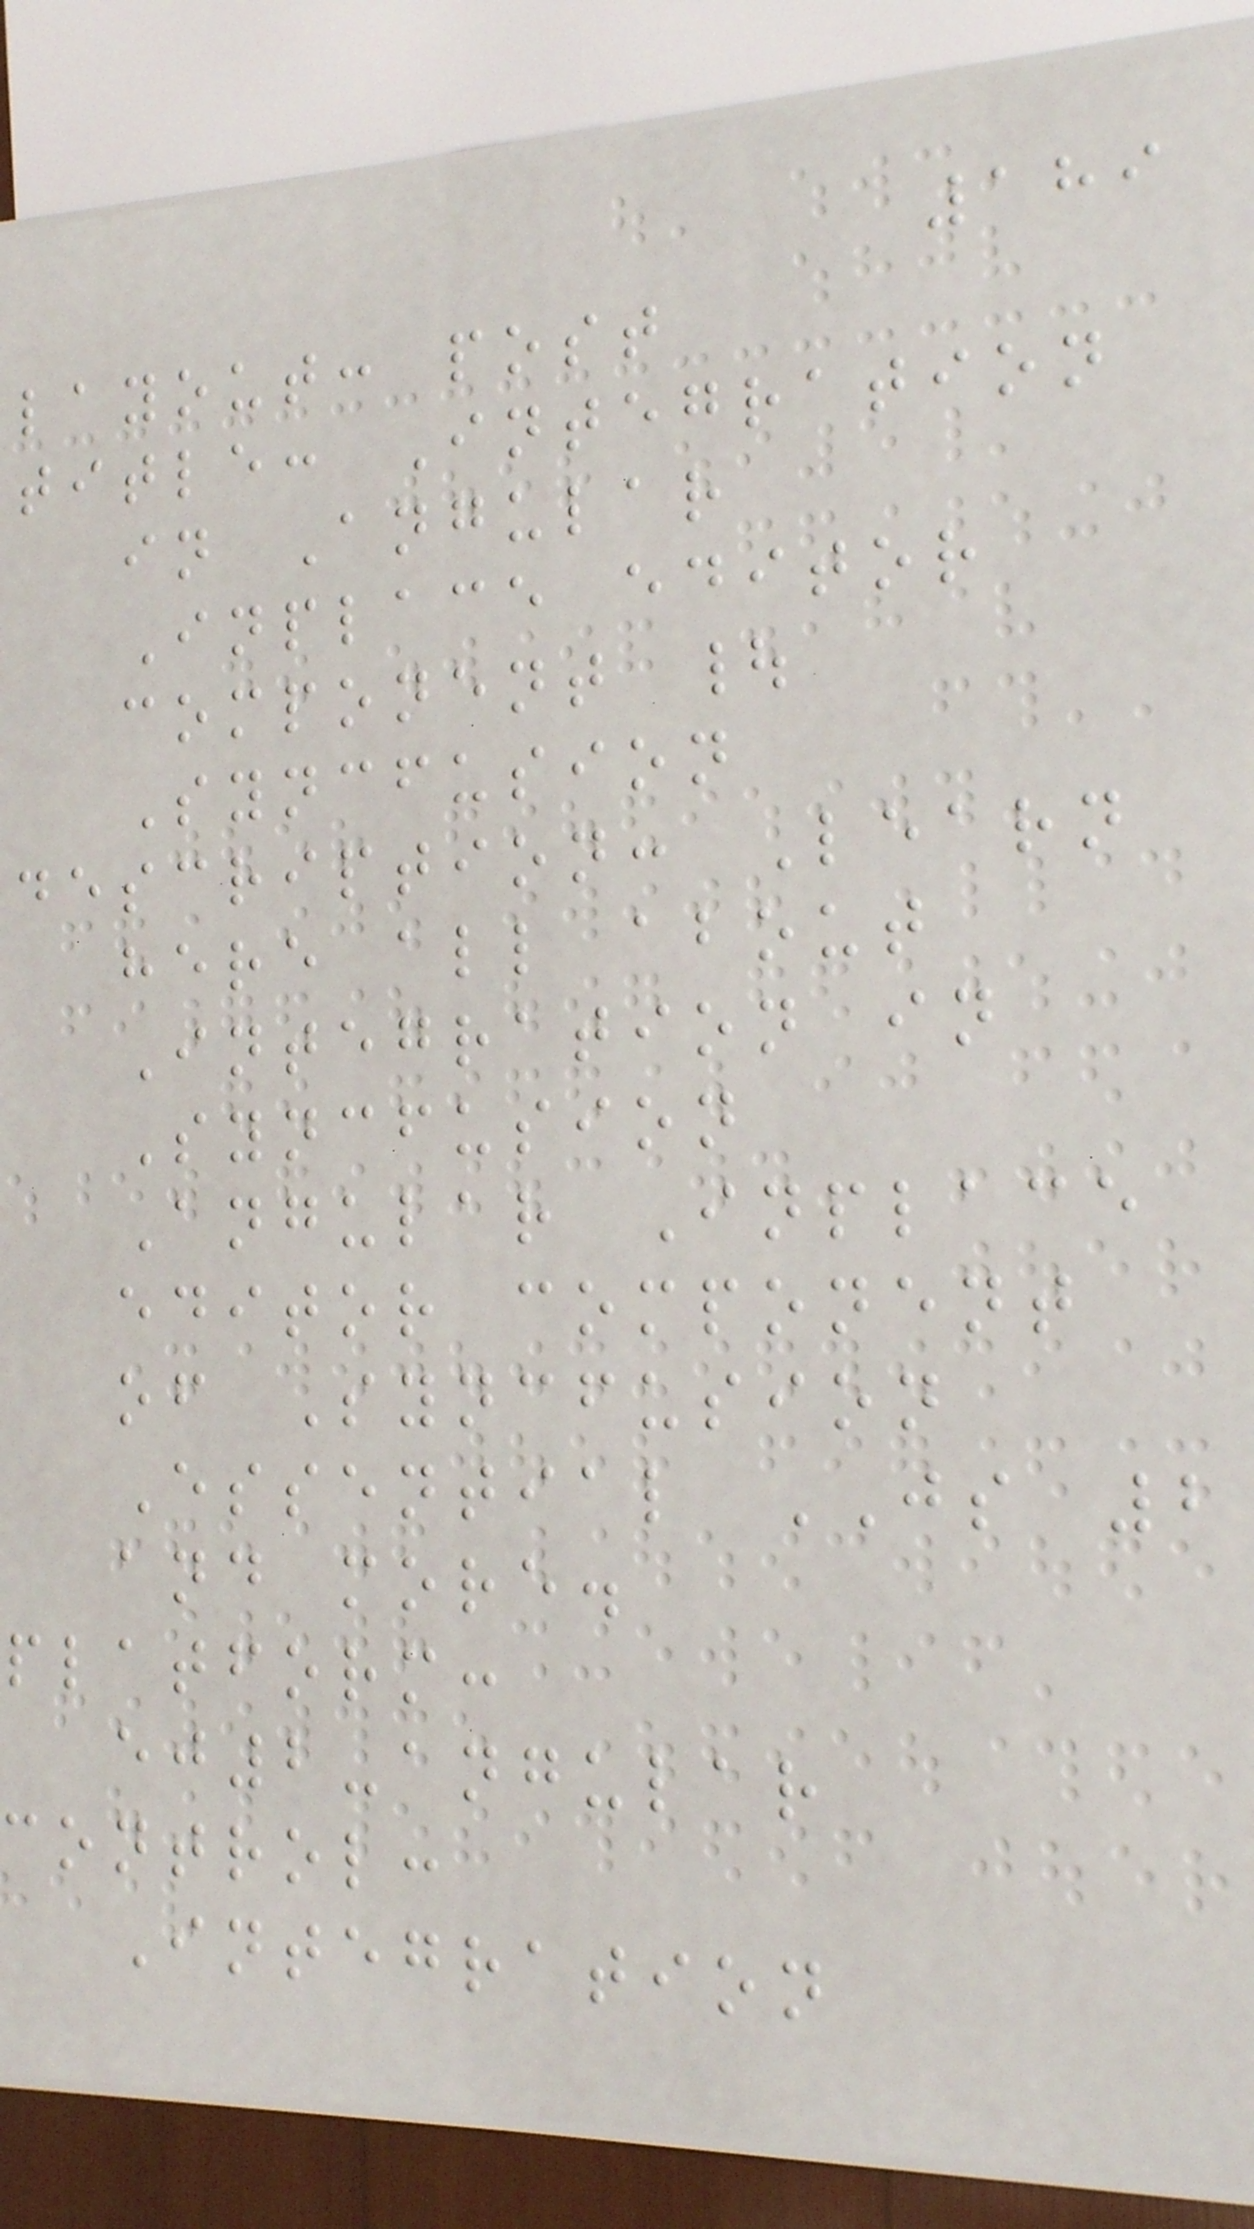189
layout: post
title: Integration
in Angular
Inplace editor
component |
Syncfusion
description: Learn
here all about
Integration in
Syncfusion
Angular Inplace
editor component
of Syncfusion
Essential JS 2
and more.
platform:
ej2-angular
control:
Integration
